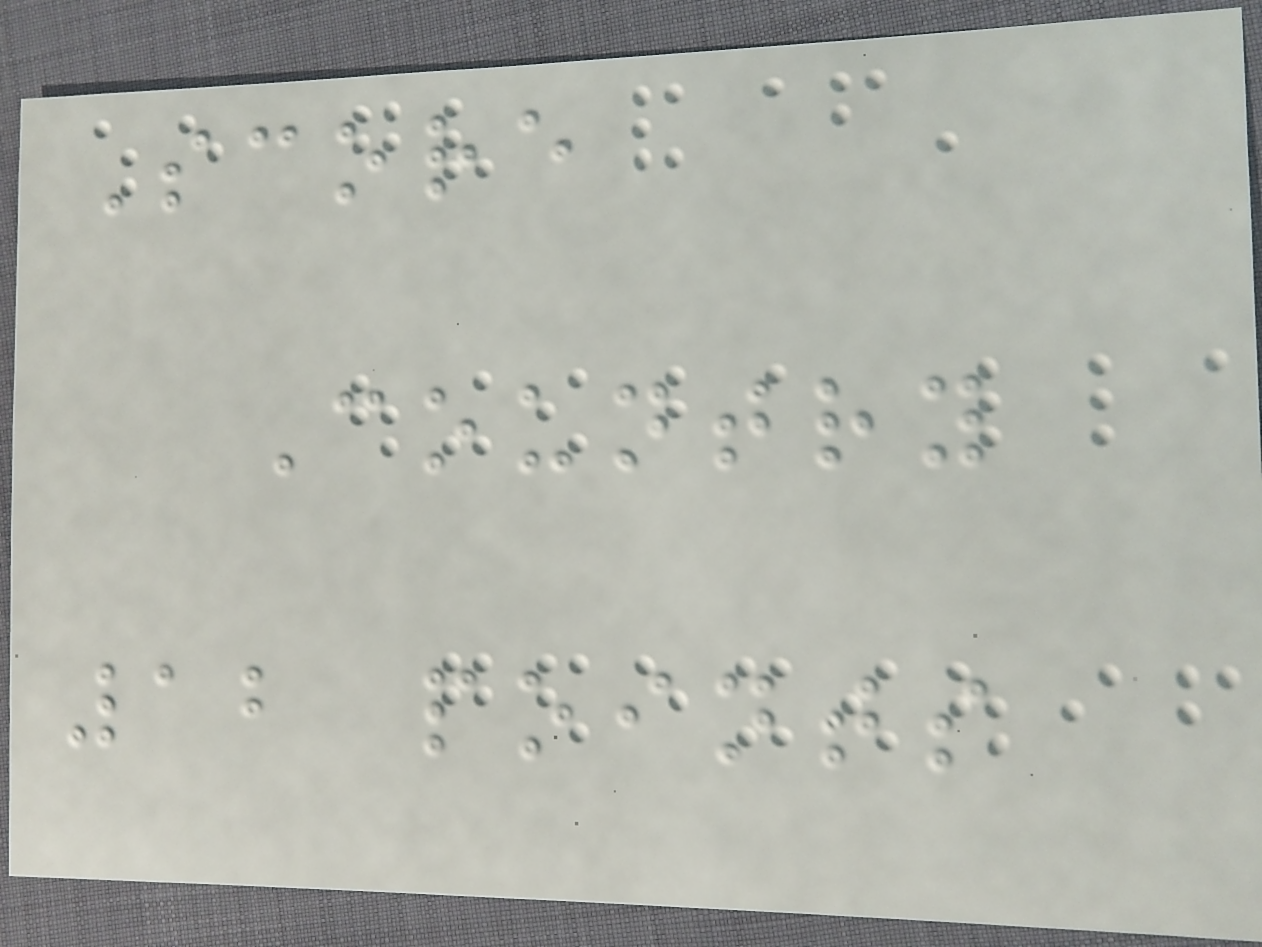Score
Country
12 points
